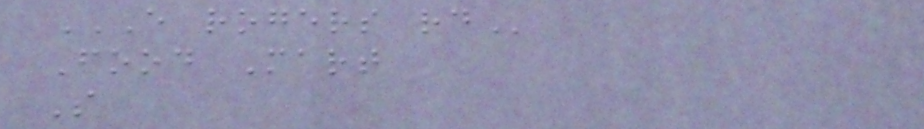E ROGERS RD
Food Mart
S
